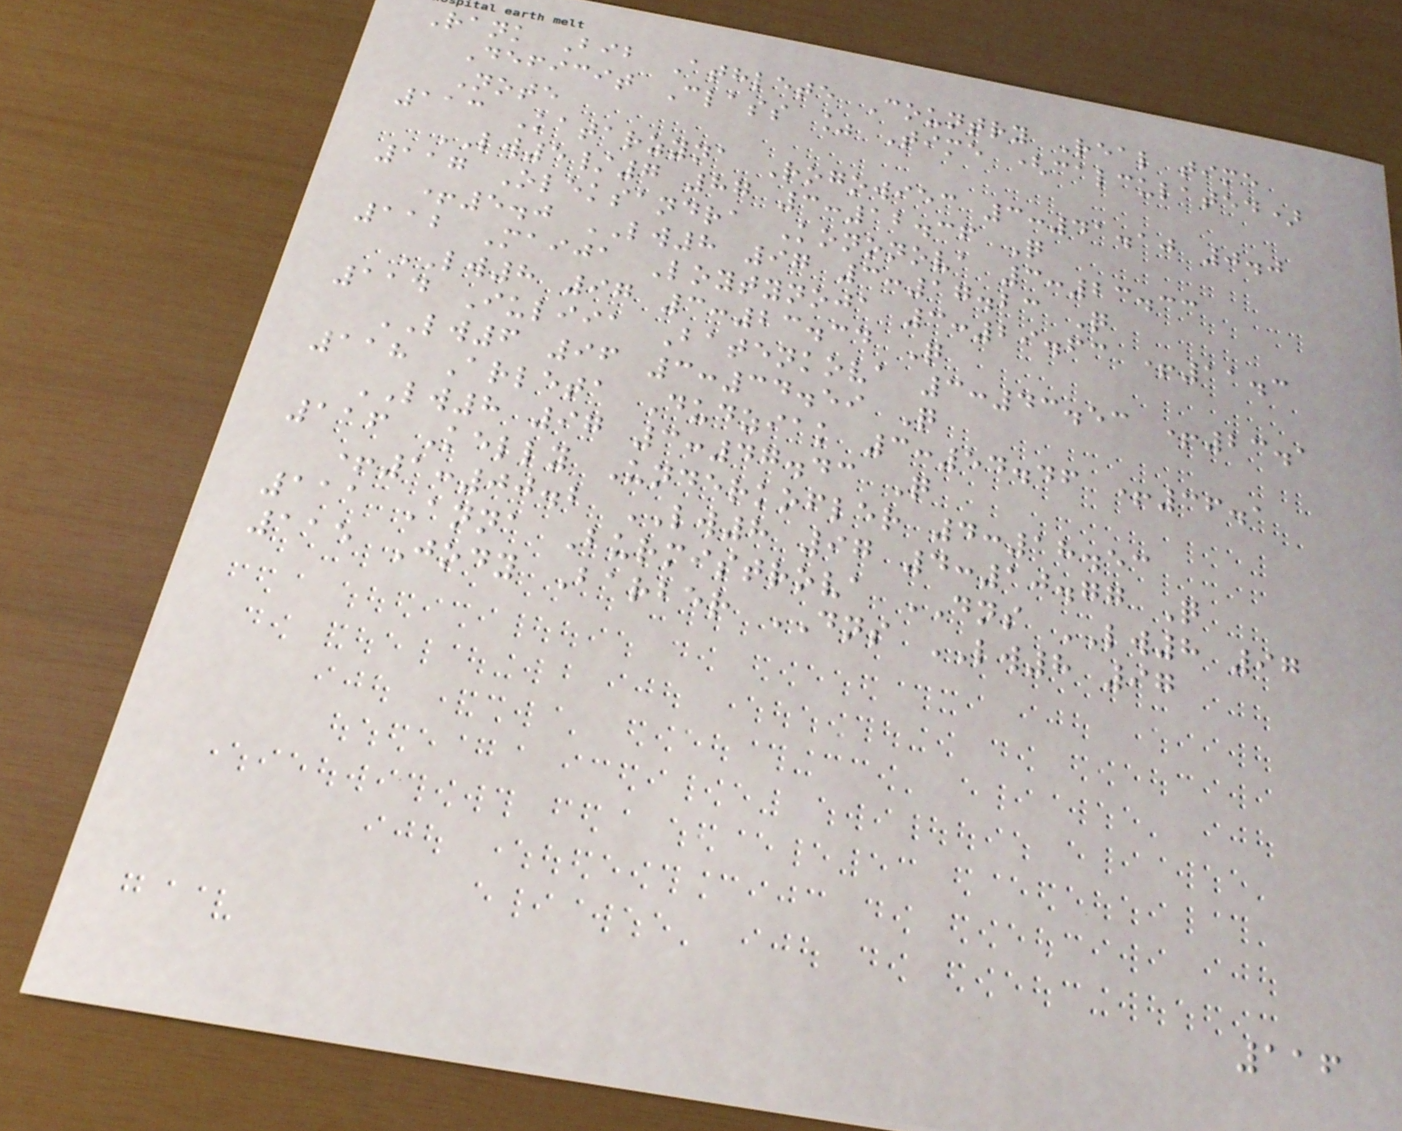Rank Bib Athlete Country Real time
Deficit Class % Time (calculated)
Note
113 Katarzyna Rogowiec 3:41.10 0.0
LW5/7 87 3:12.36 Q
117 Oleksandra Kononova 3:23.33
+5.0 LW8 97 3:17.23 Q
112 Maija Loytynoja 3:29.63 +11.3
LW8 97 3:23.34 Q
114 Iuliia Batenkova 3:43.53 +23.1
LW6 96 3:34.59 Q
118 Arleta Dudziak 3:54.46 +36.1
LW8 97 3:47.43 Q
116 Kelly Underkofler 4:18.53
+1:00.2 LW8 97 4:10.77 Q
111 Anna Burmistrova DNS LW8 97
115 Jody Barber DNS LW8 97
116
